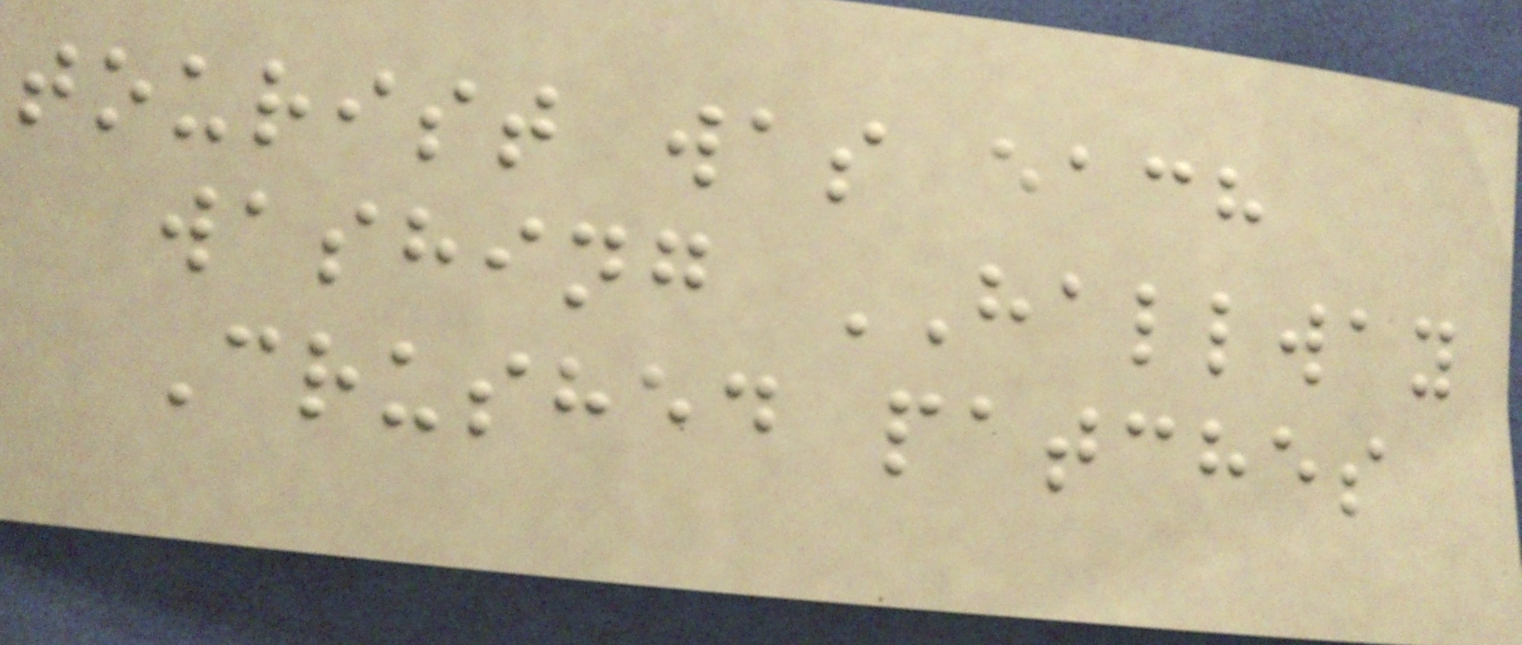tourist was each
washing HALLWAY
Crushed patches
